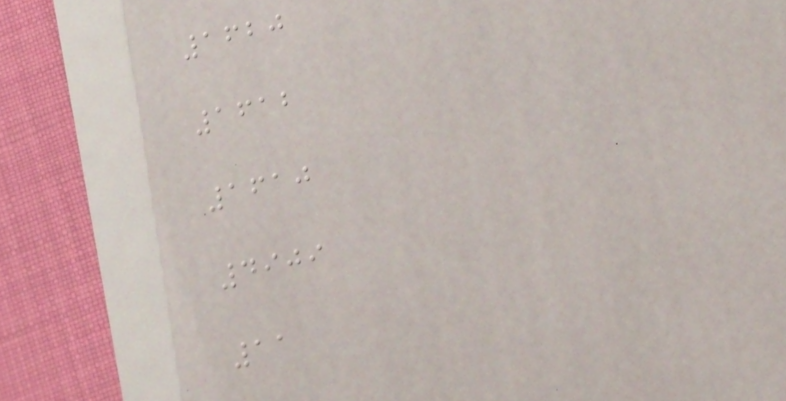1620
1612
1610
4909
11
